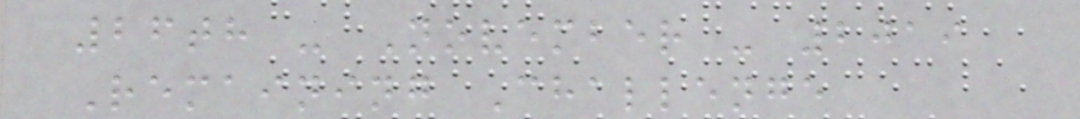26th - November - 2019
Remaining Challenge
